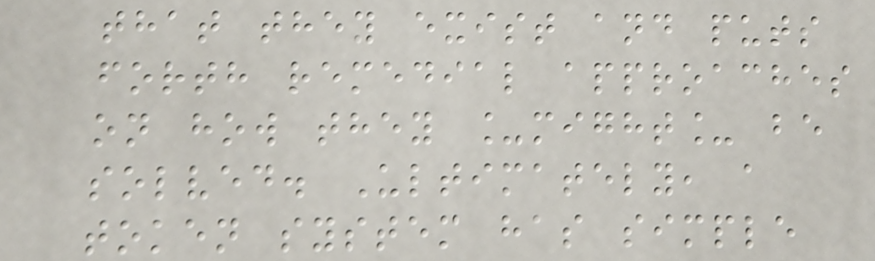that they exist and puts
forth remedial approaches
on how they _might_ be
solved. Ultimately, a
token system has simple
